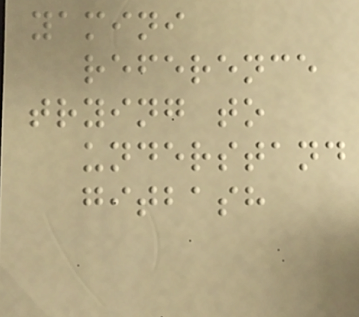yamini
reference
trying to
understand
gitbash
